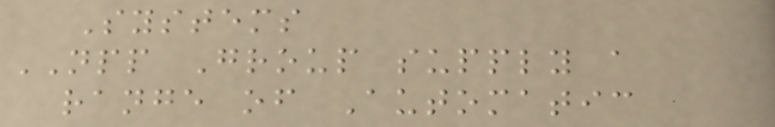Systems
NPP Group supply a
range of Automatic
